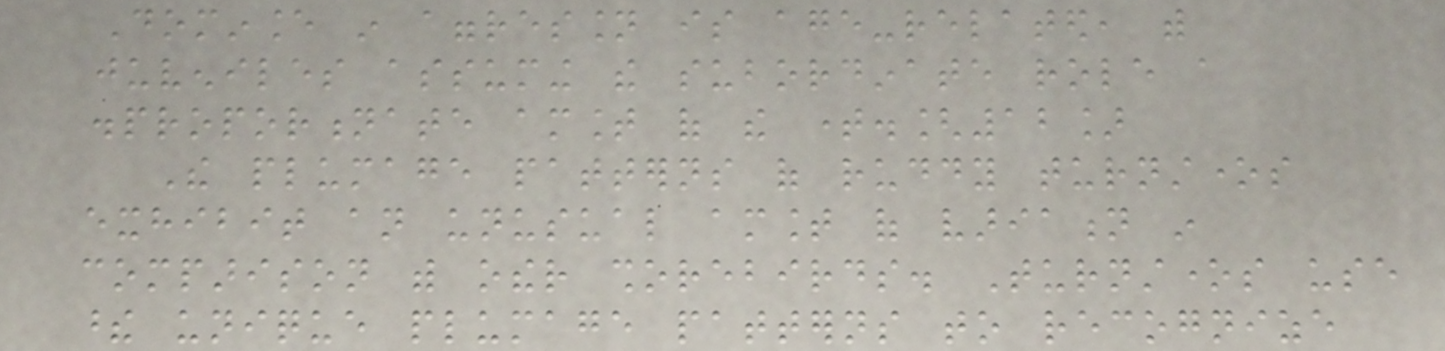Dominance in aggression is age-related, with
juveniles assuming the subordinate role a
disproportionate amount of the time.[12]
The plumage patterns of ruddy turnstones
exhibit an unusual amount of variation in
comparison with other shorebirds. Turnstones use
these unique plumage patterns to recognize
